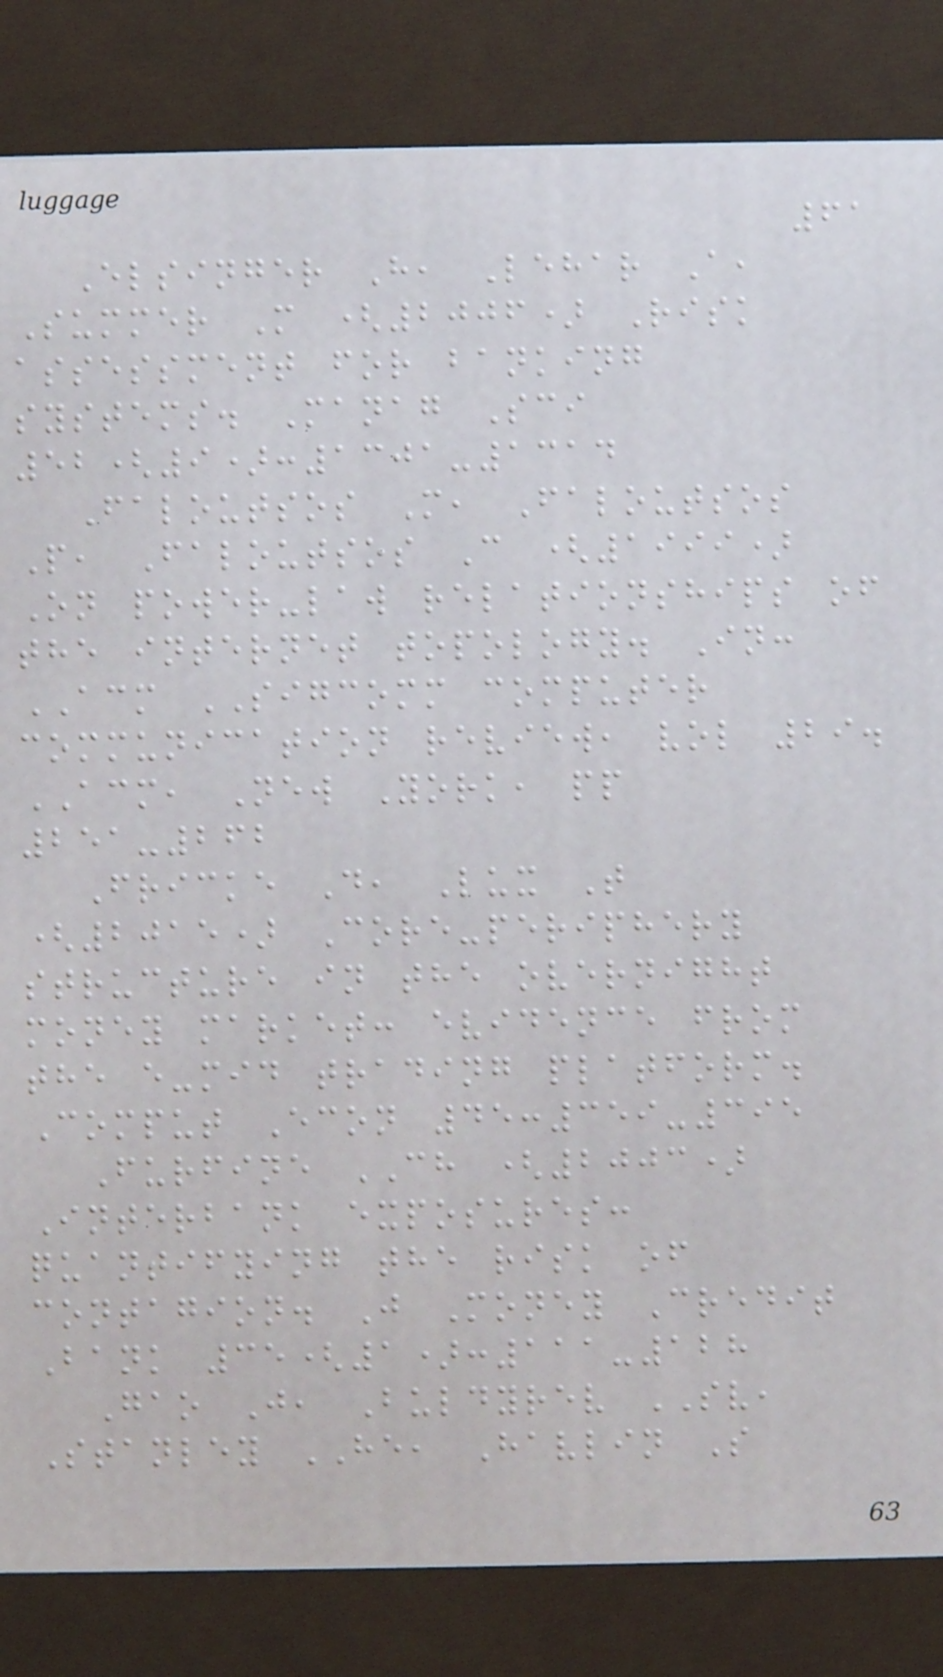61
Elsinger H, Lehar A,
Summer M (2006) Risk
assessment for banking
systems. Manag Sci
52(9):1301-1314
Faloutsos M, Faloutsos
P, Faloutsos C (1999)
On power-law relationships of
the internet topology. In:
ACM SIGCOMM computer
communication review, vol 29.
ACM, New York, pp
251-262
Fricke D, Lux T
(2015) Core-periphery
structure in the overnight
money market: evidence from
the e-mid trading platform.
Comput Econ 45:359-395
Furfine CH (2003)
Interbank exposures:
quantifying the risk of
contagion. J Money Credit
Bank 35(1):111-128
Gao J, Buldyrev SV,
Stanley HE, Havlin S
